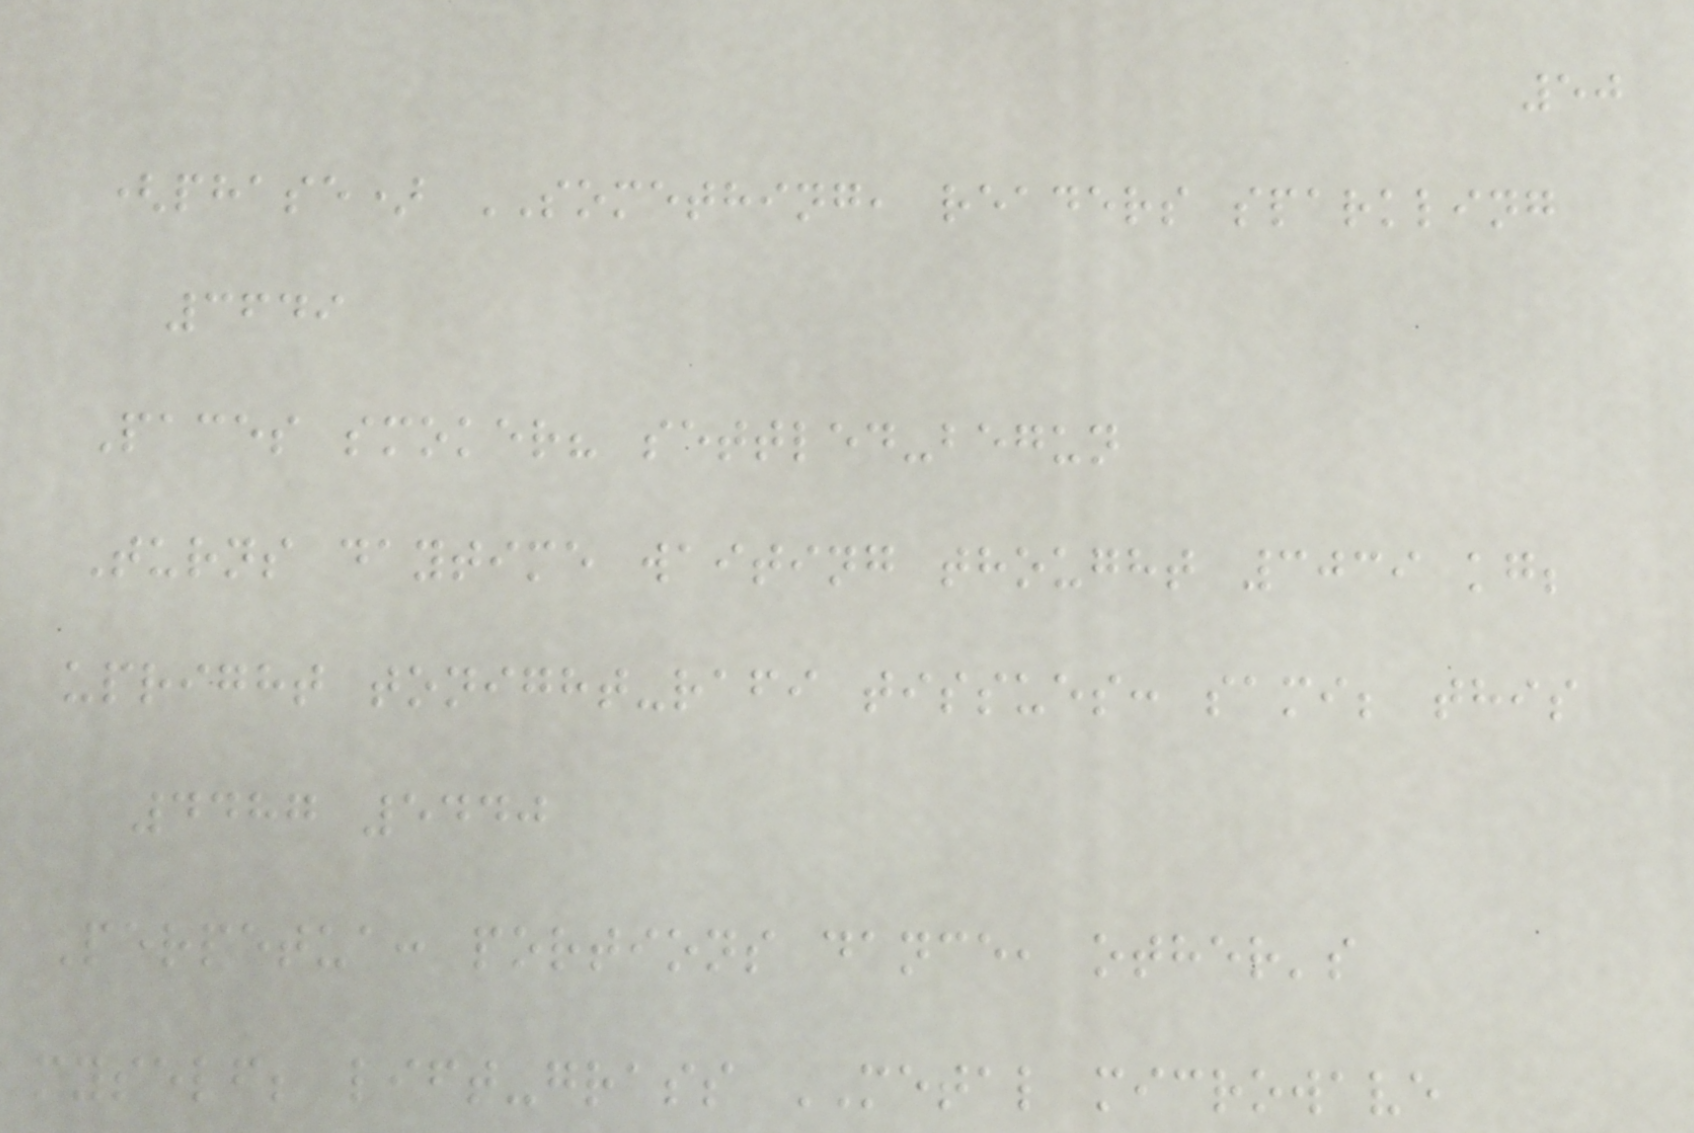50
(phase) SOMETHING, readers sparkling
3649
Paces smoker? settled-begun
Turns daytime waiting thought 3039 kg;
upright tonight-rafi tissues: sami; this
4487 5440
Perpetua: portions dance, other's
myself; lift-grass METAL microwave
